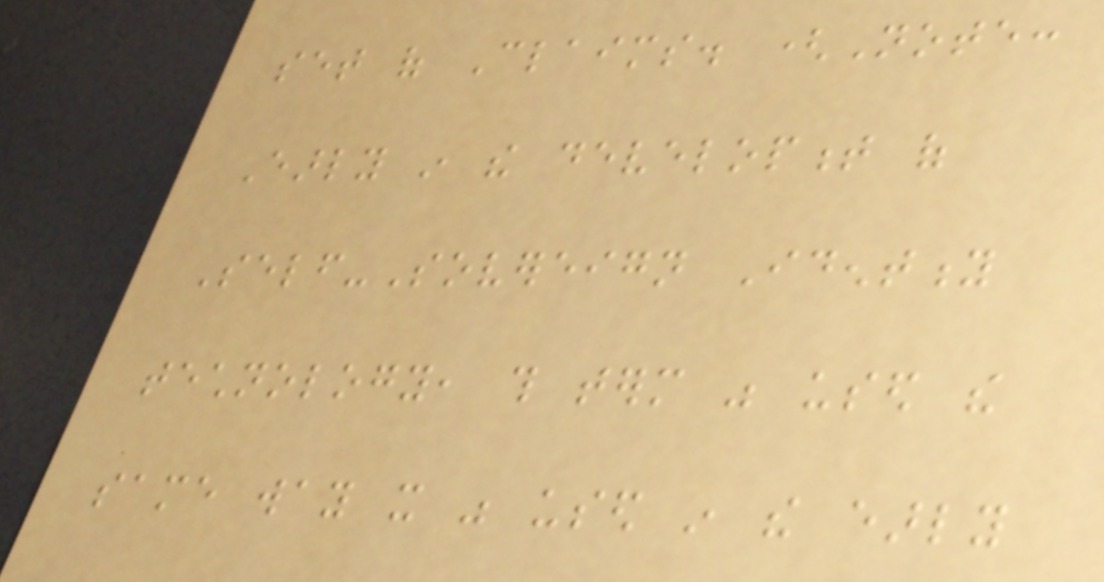set of Claims. (Note:
Early in the development of
Self-Sovereign Identity
technology, this term was used the
same way it was used in the early
